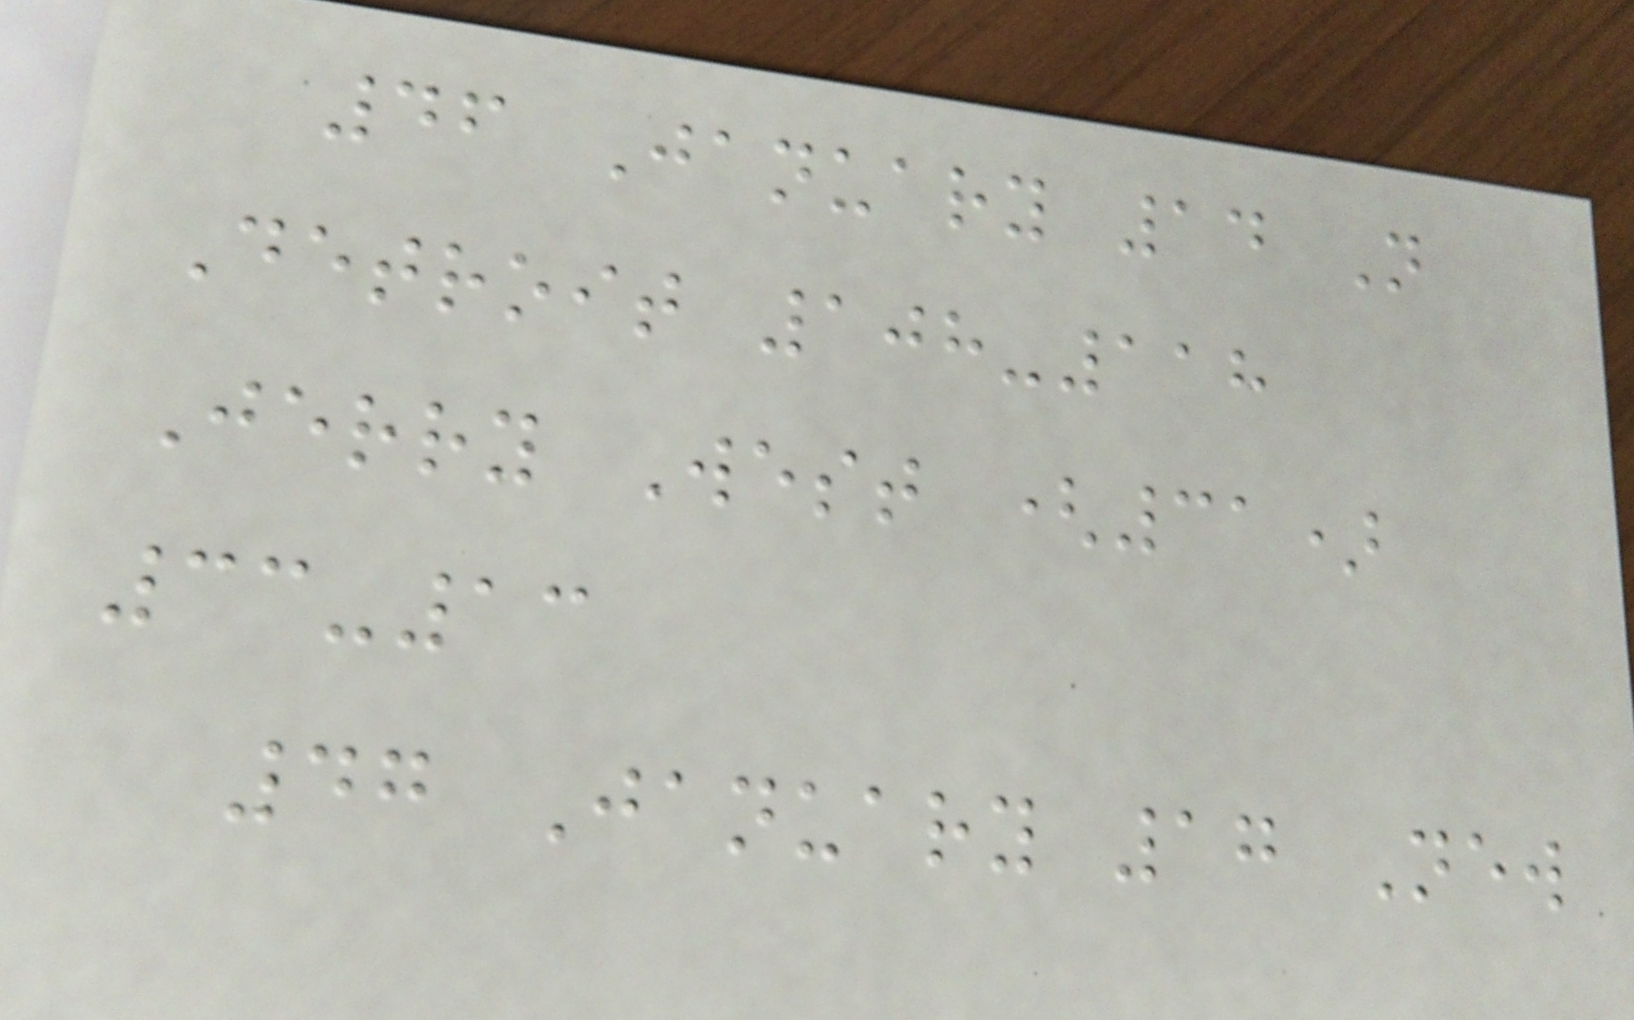46 January 14 N
Detroit 108-118
Jerry West (31)
33-13
47 January 17 New
